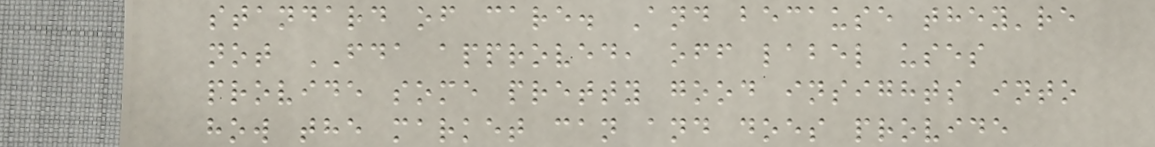standard of care. And because they're
not FDA approved, off label uses
provide some pretty good insights into
how the market can and does provide
